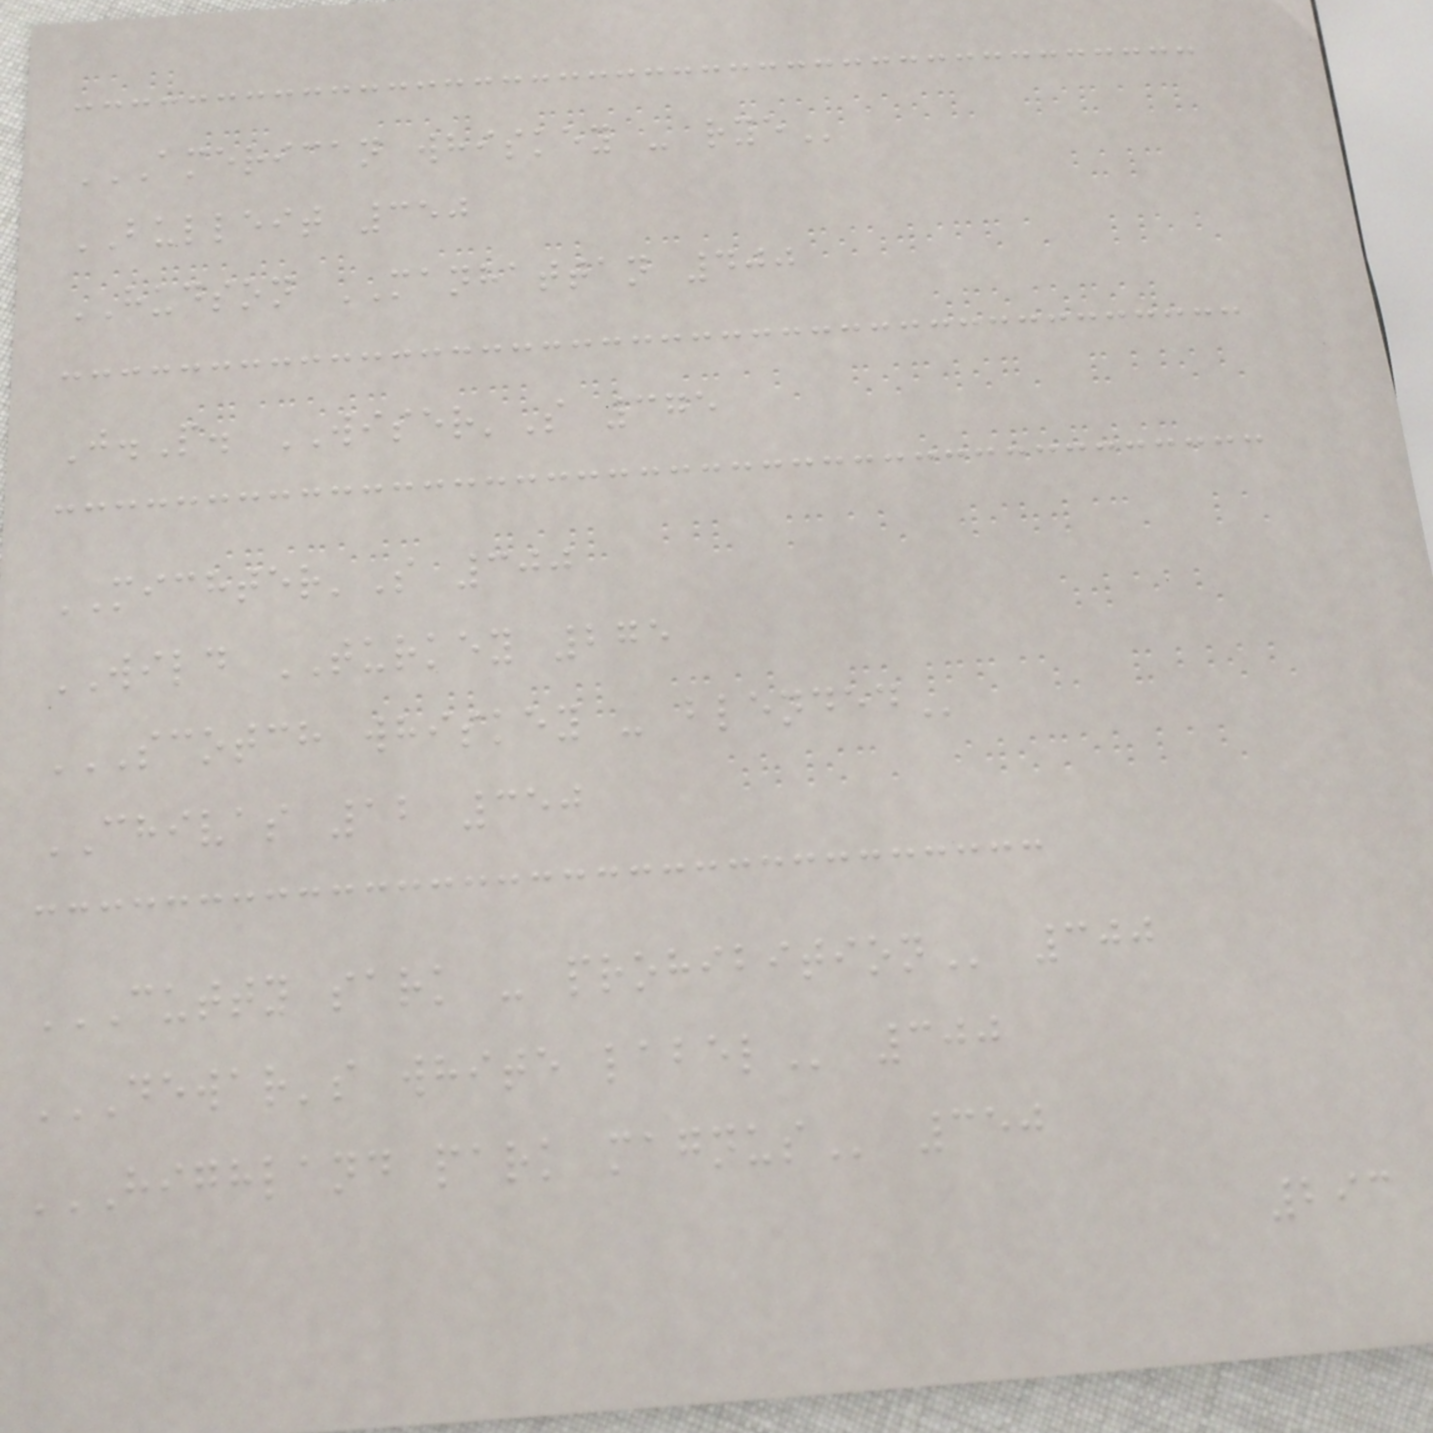AMERICAN WHISKEY - RYE
BULLEIT 350
HUDSON MANHATTAN 400
J.P. WISER'S 375
MICHTER'S 300
WILD TURKEY 275
SCOTCH WHISKEY - BLENDED
CHIVAS 12 350
CUTTY SARK - PROHIBITION 300
DEWAR'S WHITE LABEL 300
HIGHLAND PARK MAGNUS 350
293
